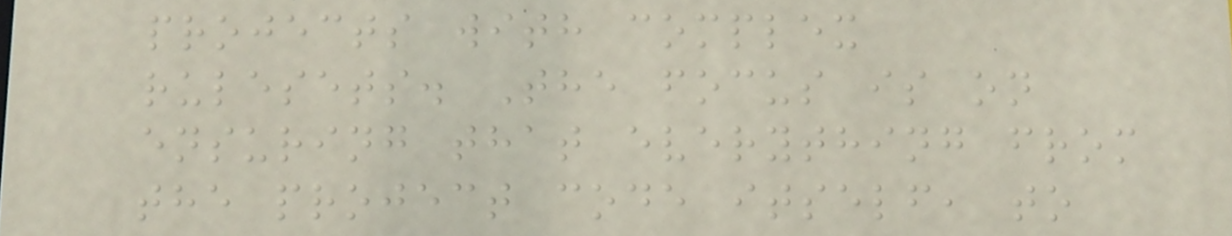projects with complex
rulesets. The focus is on
ensuring that everything from
the project code itself, to
